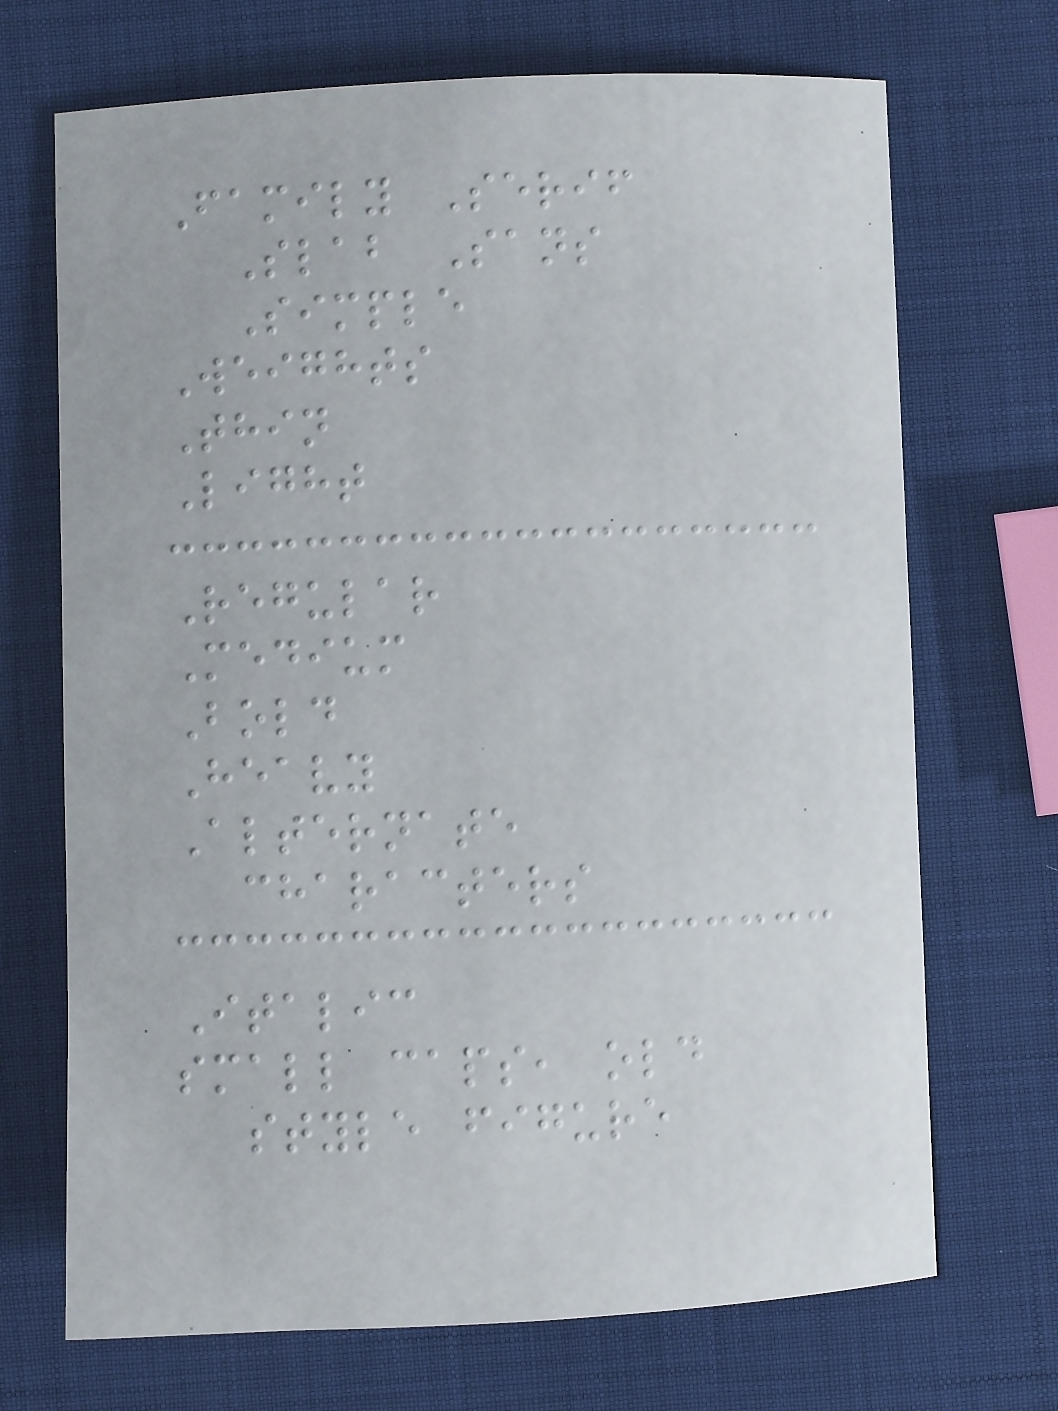Family Serif
Slab Sans
Simple
Weights
Thin
Light
Regular
Medium
Bold
Heavy
Alternate
characters
Italic
small caps, old
style figure
